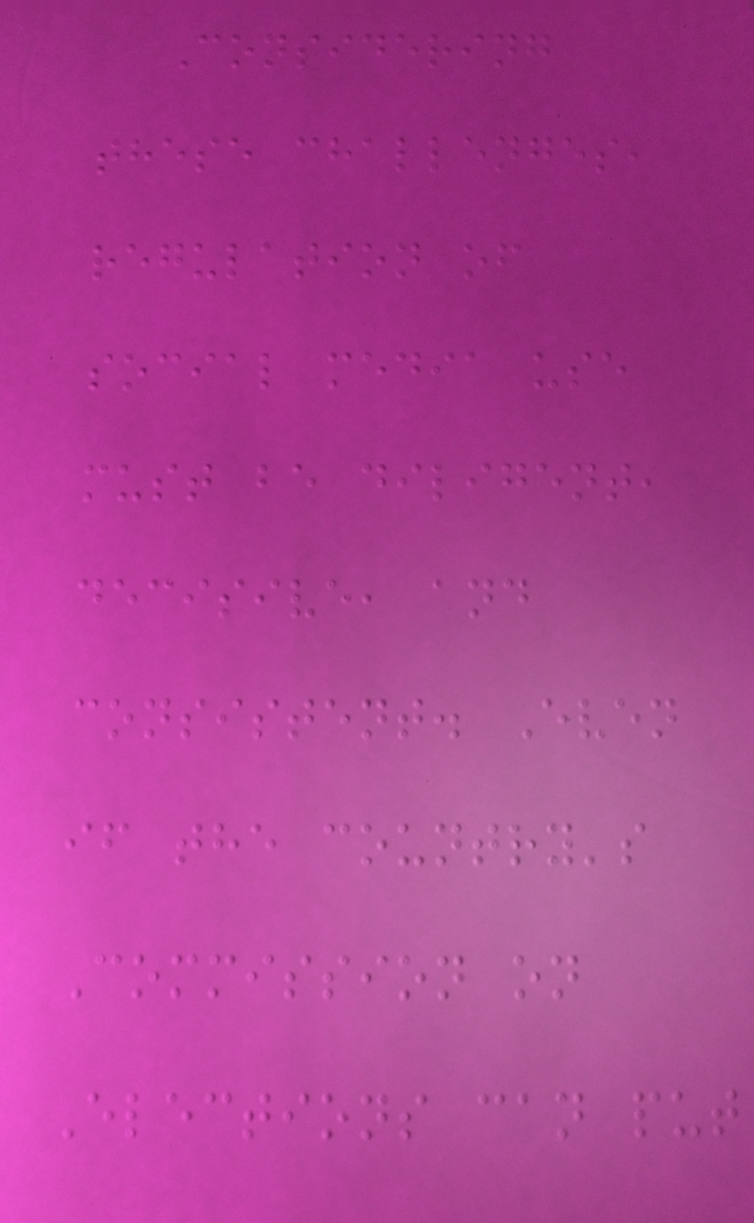Considering
these challenges,
regulation of
social media use
must be diligent,
decisive, and
consistent. Even
if the country's
Commission on
Elections can put
